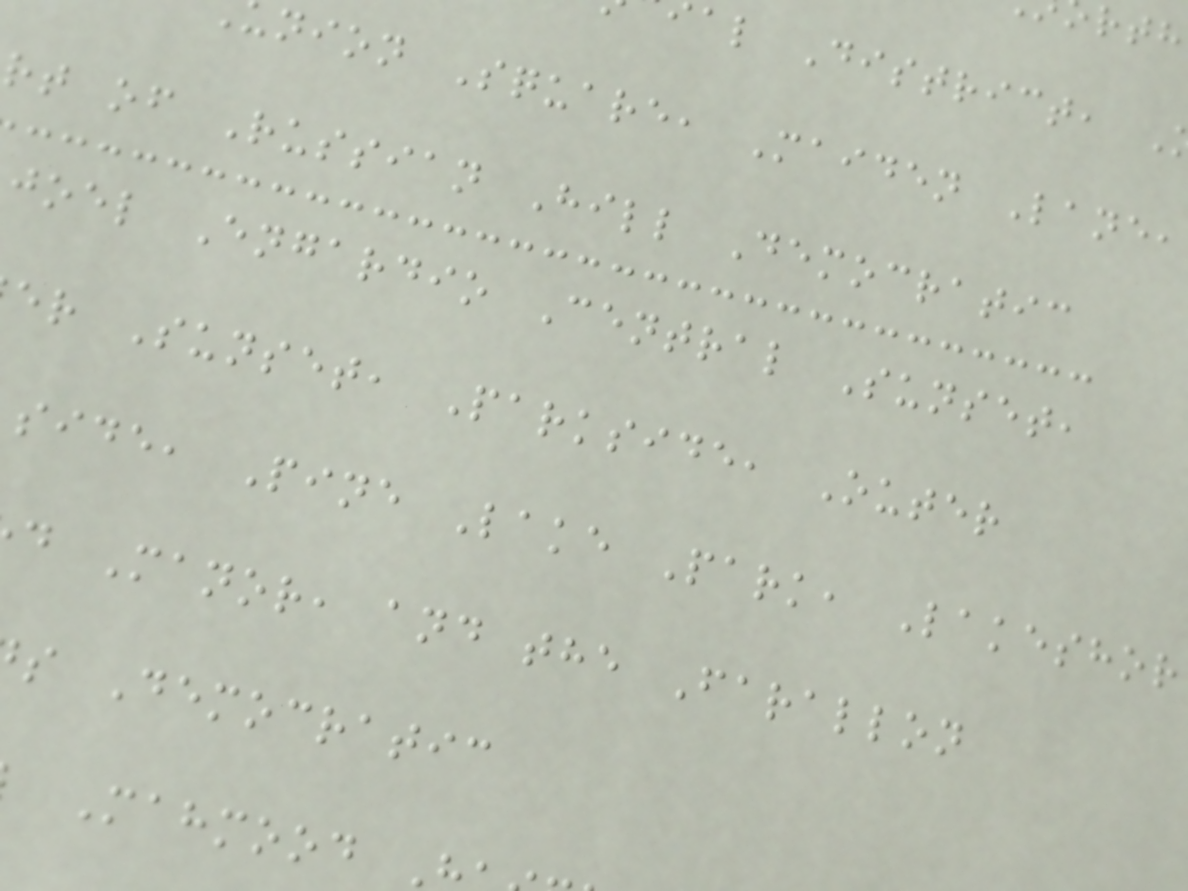al District,
nion Square, Maiden Lane,
rt of Russian Hill Democratic
joel Engardio Central Sunset,
er Sunset, Parkside, Outer
side, Pine Lake Park, Lakeshor
d Manor, and the Farallon
s Democratic
